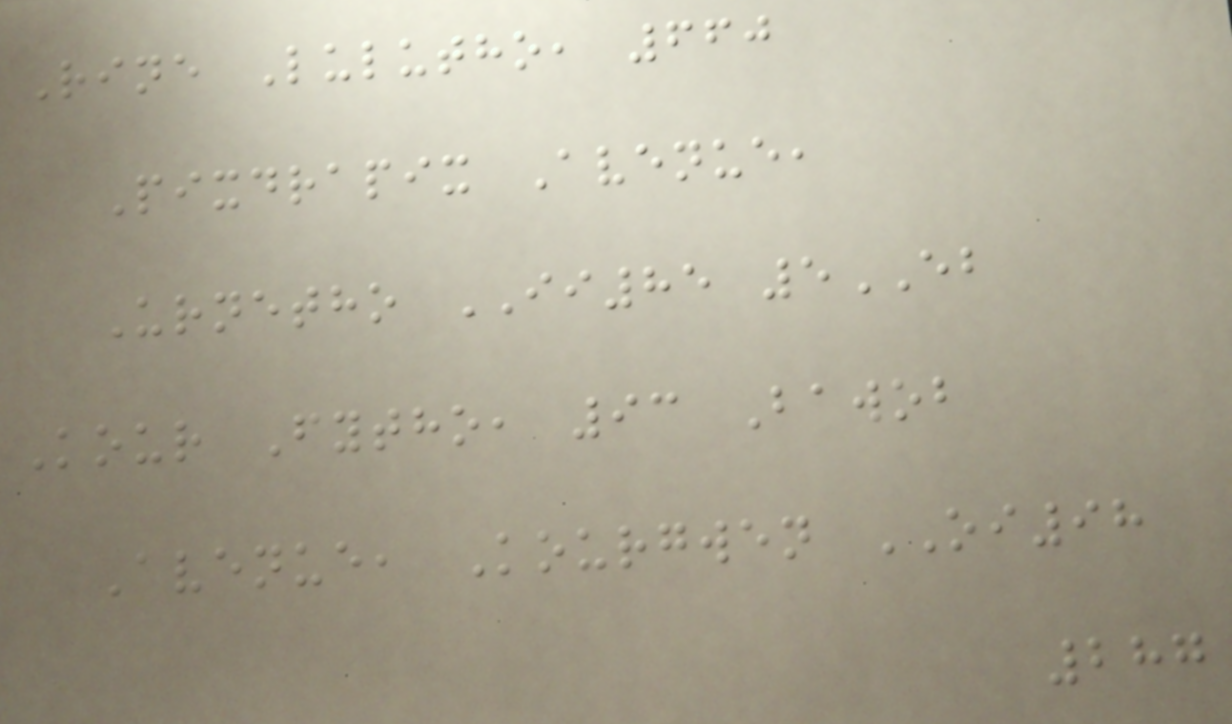Rine Lulutho, 660
Pixdrapix Avenue,
Urnetho II85 5EB
Kour Fytho, 93 Bawob
Avenue, Kourgwen OI98
287
